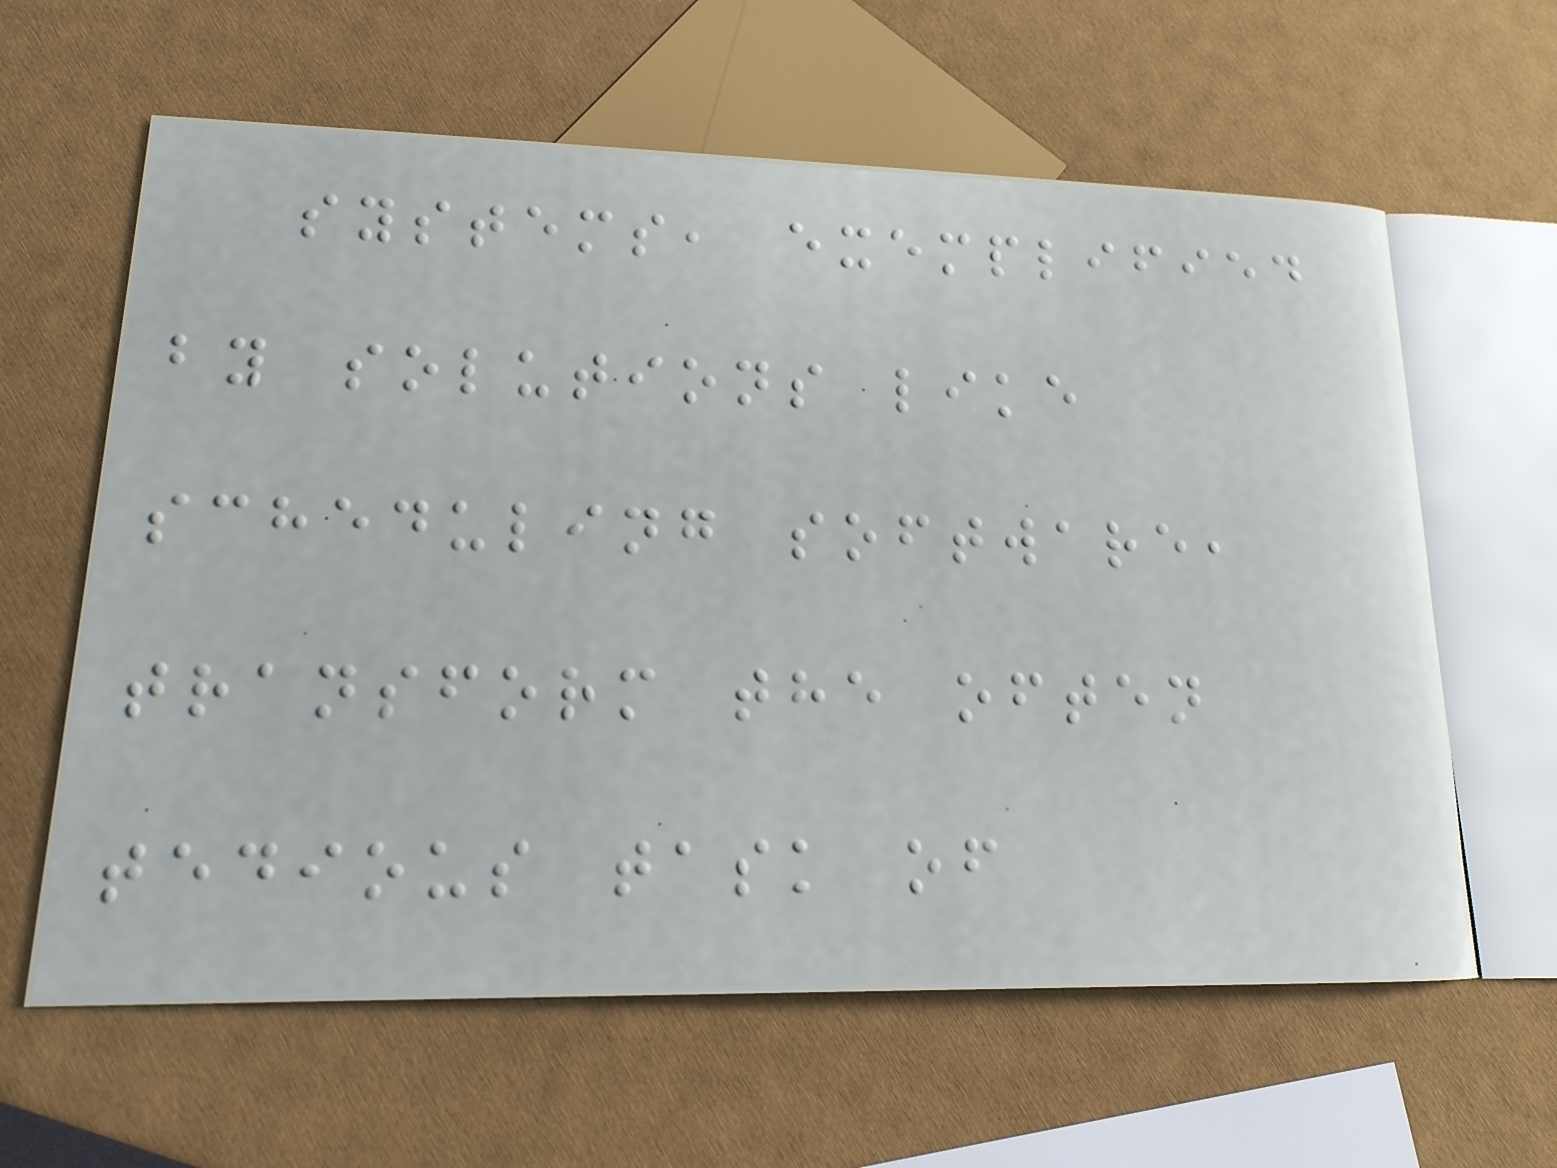systems, exemplified
by solutions like
scheduling software,
transform the often
tedious task of
